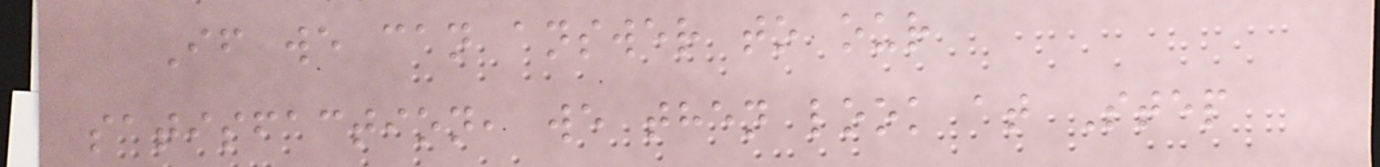If we can answer to our
satisfaction, we then look at Step
